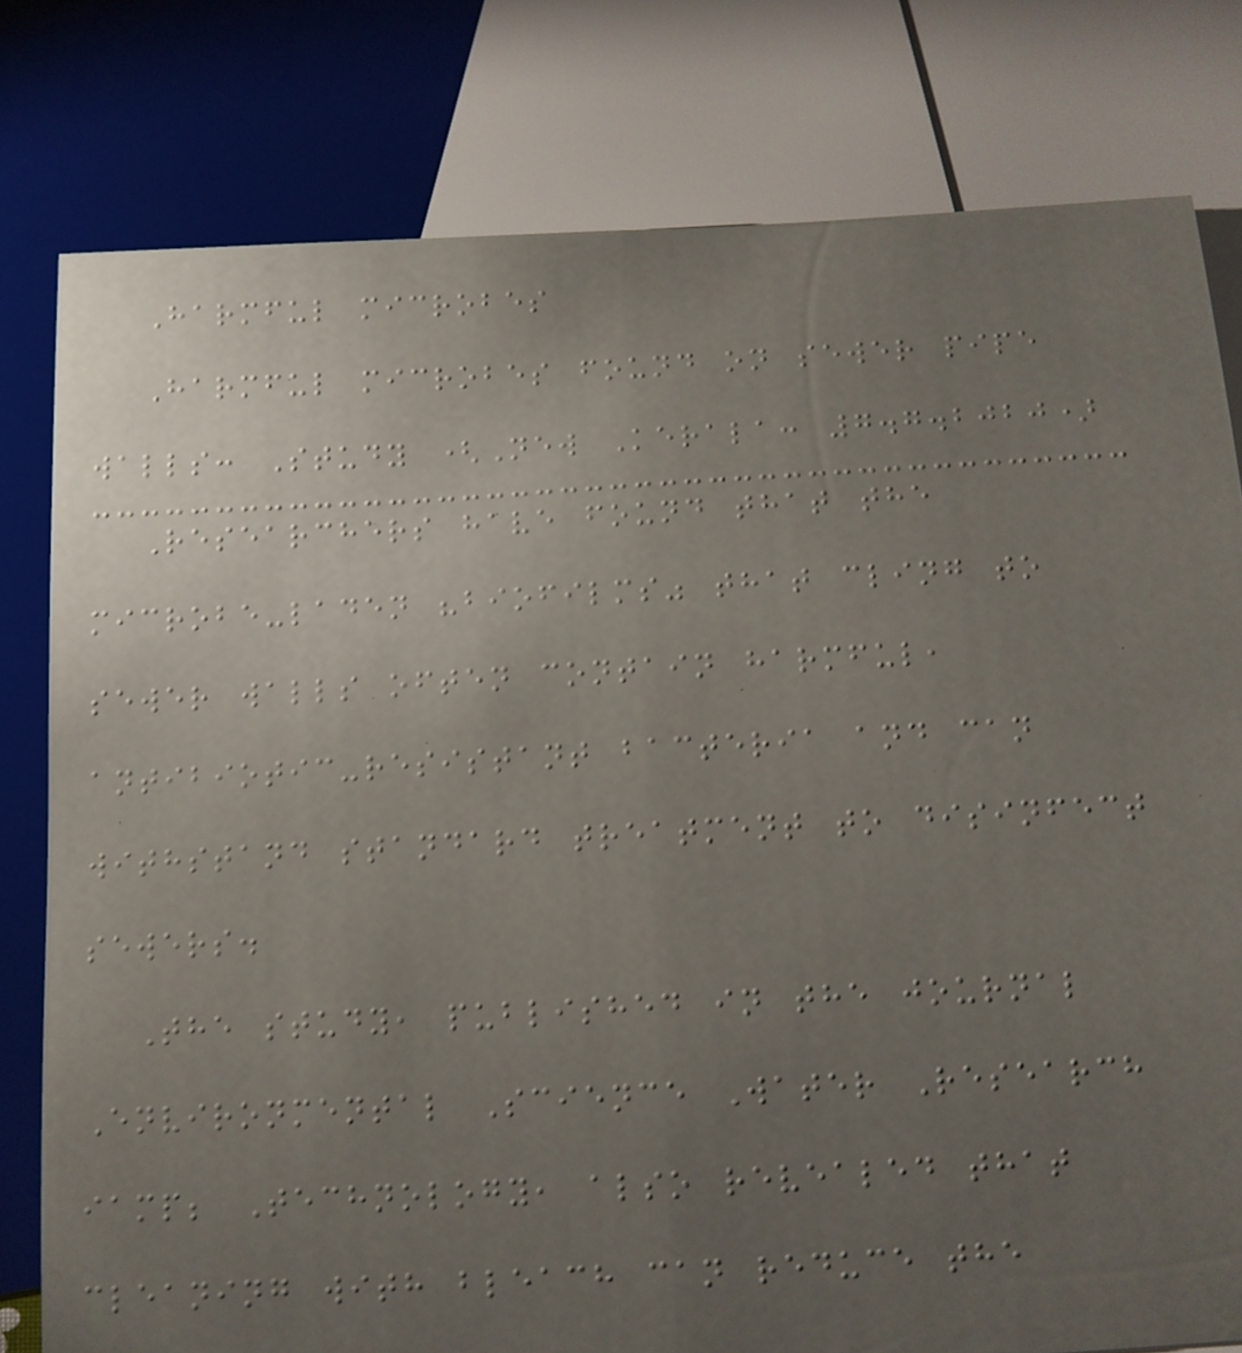Harmful microbes
Harmful microbes found on sewer pipe
walls: Study (New Kerala: 7.7.2020)
Researchers have found that the
microbe-laden "biofilms" that cling to
sewer walls often contain harmful,
antibiotic-resistant bacteria and can
withstand standard treatment to disinfect
sewers.
The study, published in the journal
Environmental Science Water Research
iamp; Technology, also revealed that
cleaning with bleach can reduce the
